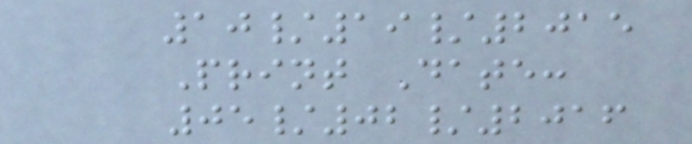10/19/2015
Print Date:
05/02/2016
